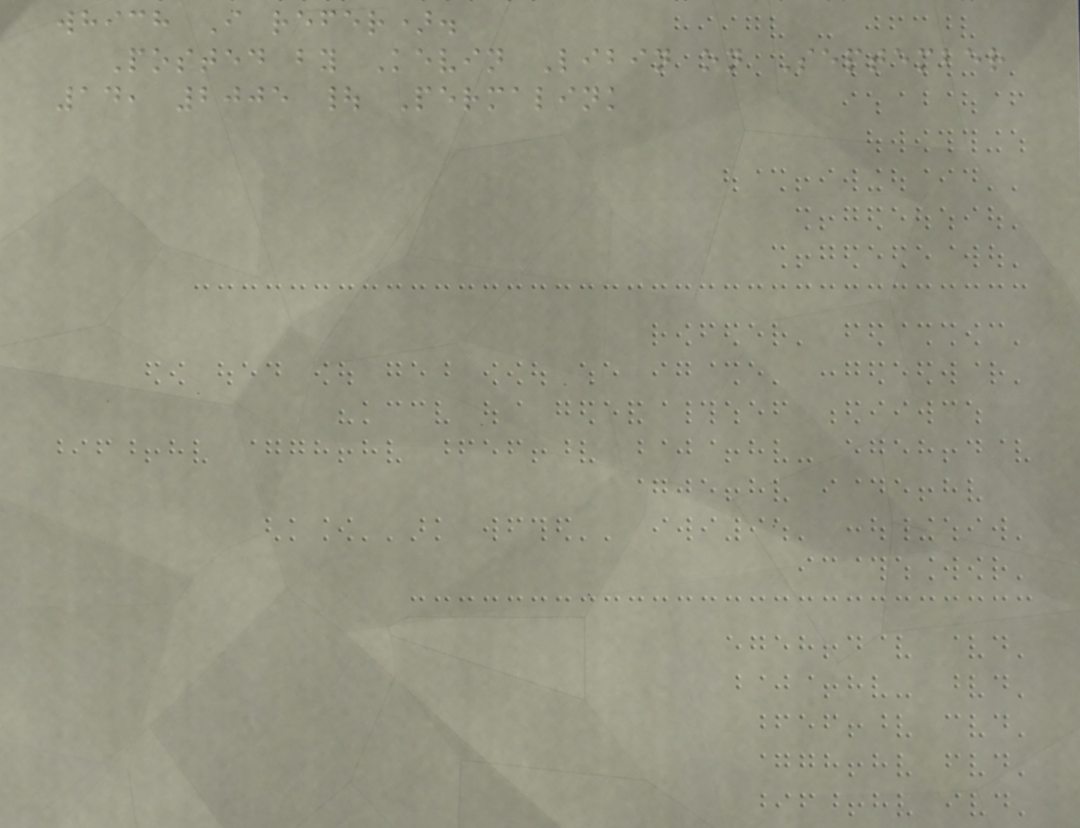which I refer).
Posted by Kevin Libin on September
14, 2005 | Permalink
